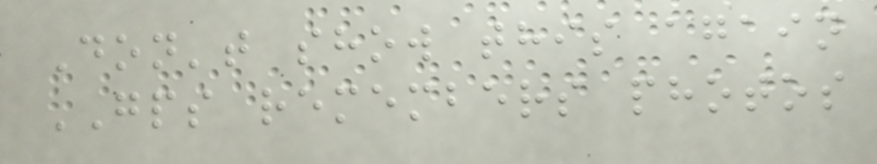Don't show this again
GPS remembers photos
